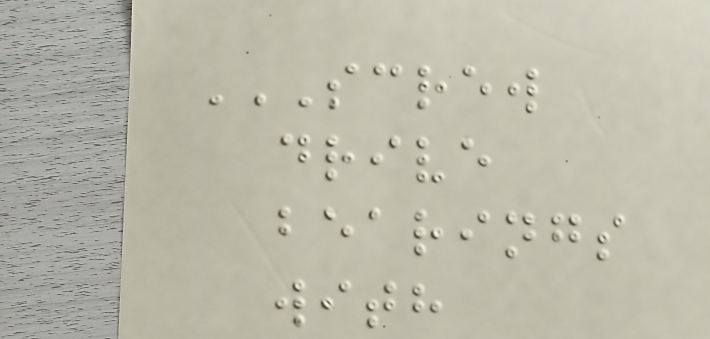SCREW
DRIVE
BEARINGS
WITH
